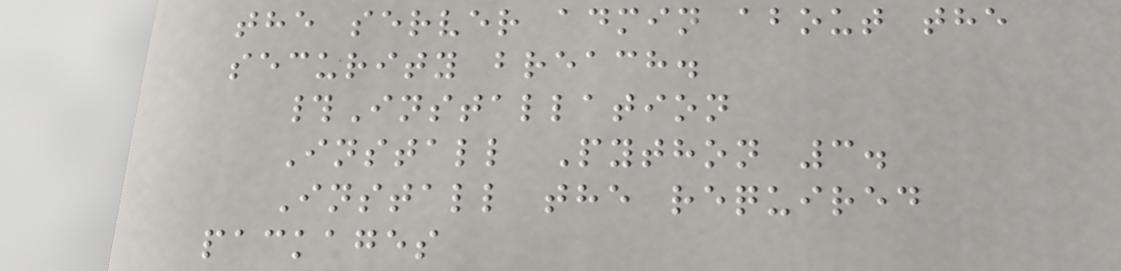the server admin about the
security breach.
#Installation
Install Python 3.
Install the required
packages
